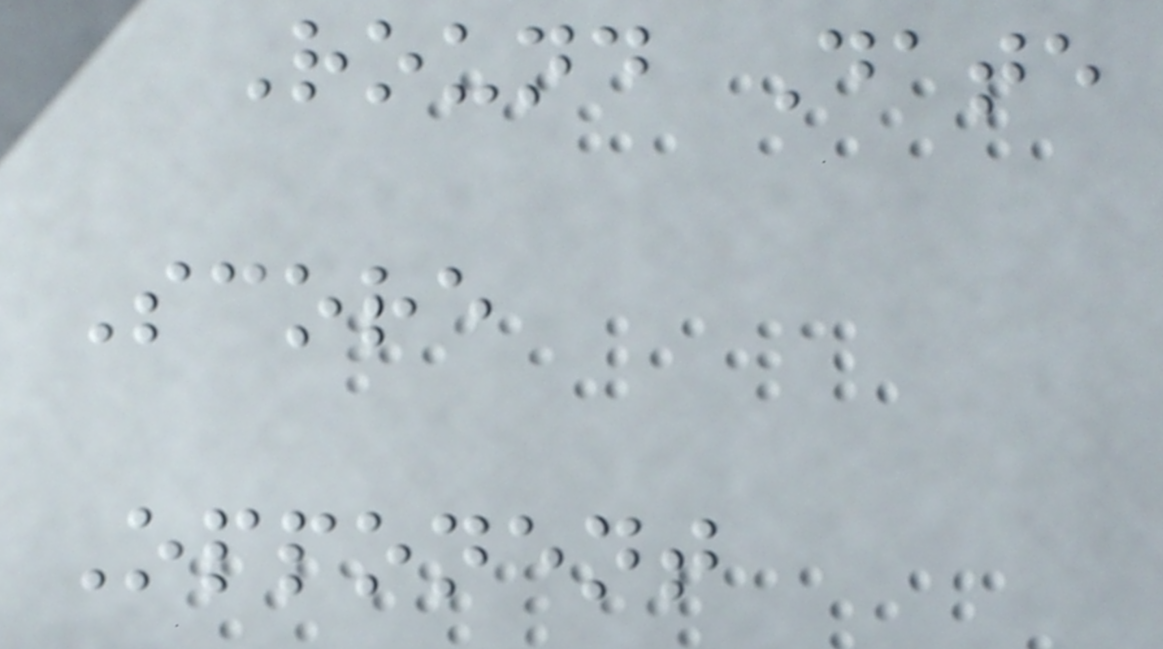Round Date
Score
Opponent
